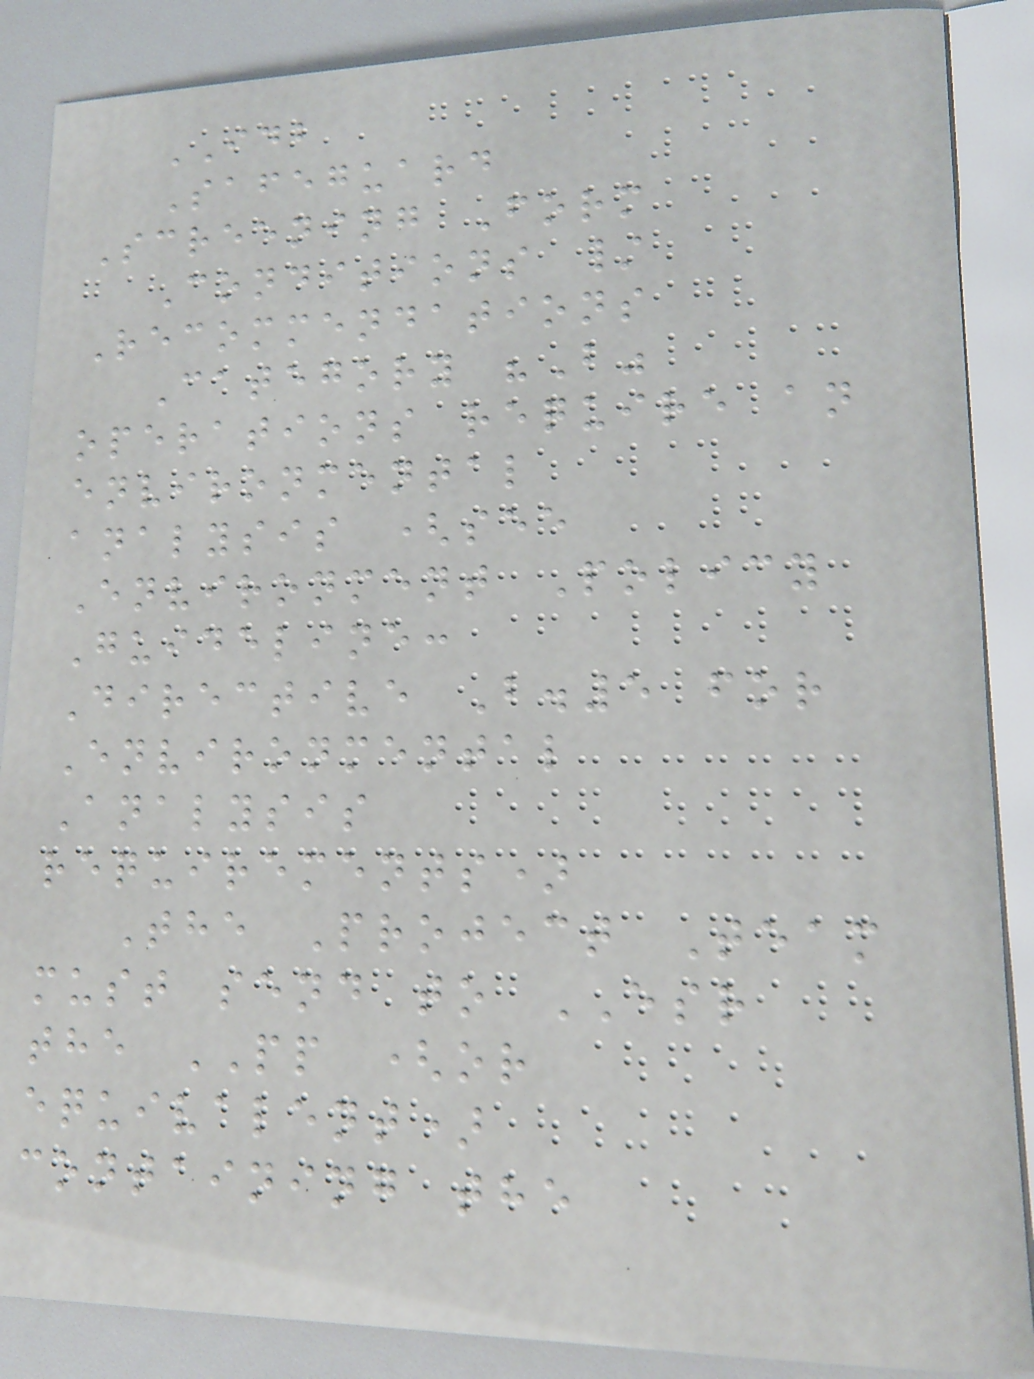IDB
Safeguard
Screening Form
Conditions /
Recommendations
Category "B"
operations require an
environmental
analysis (see
Environment Policy
Guideline:
Directive B.5 for
Environmental
Analysis
requirements)
The Project Team
must send to ESR
the PP (or
equivalent)
containing the
